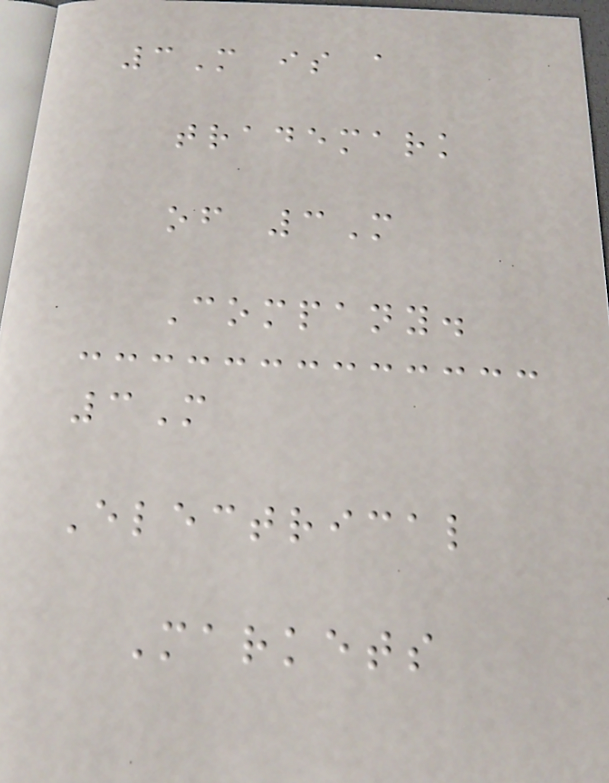3M is a
trademark
of 3M
Company.
3M
Electrical
Markets
